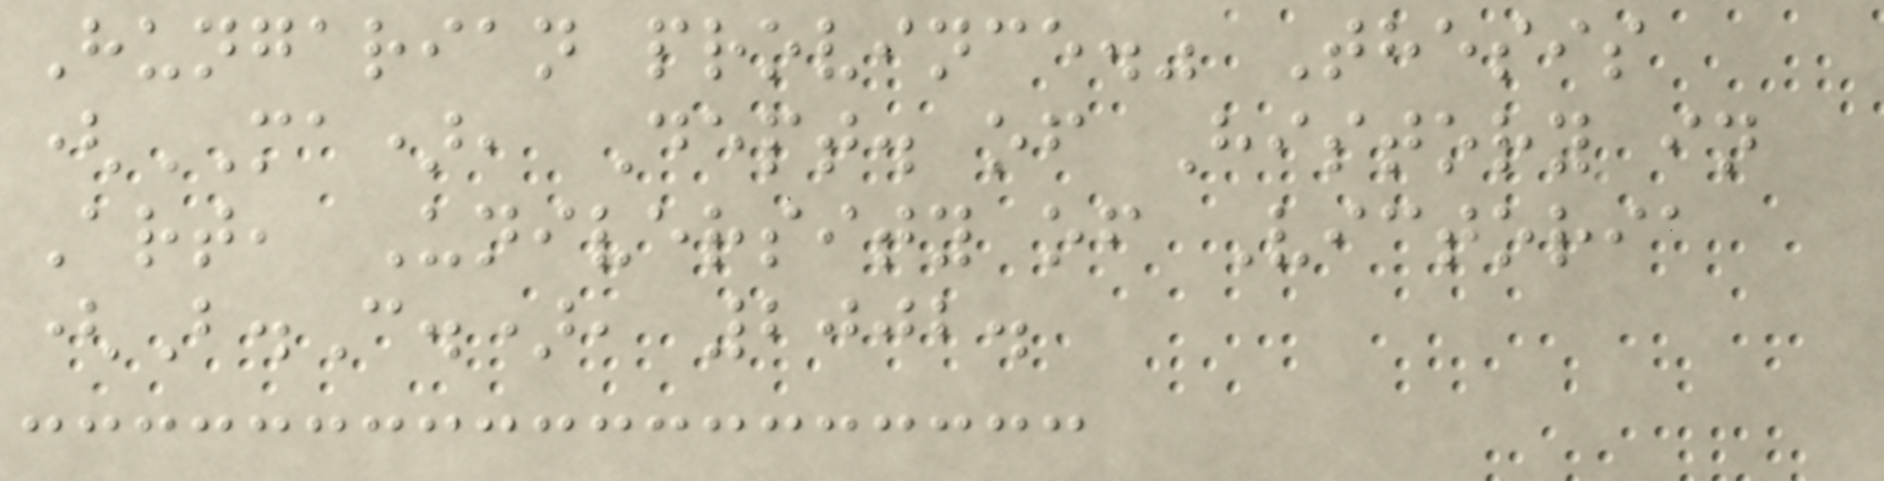Hungarian province." Thesis
(MA), Dept. of History in
Art, University of Victoria
(B.C.), 2002.
